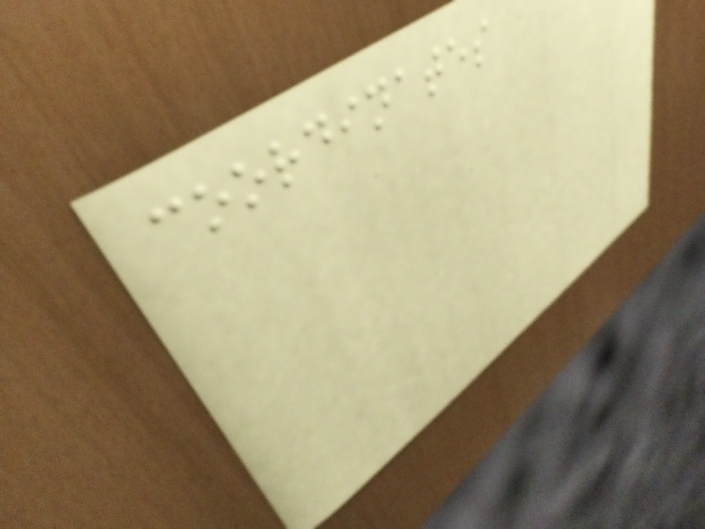coordinates
